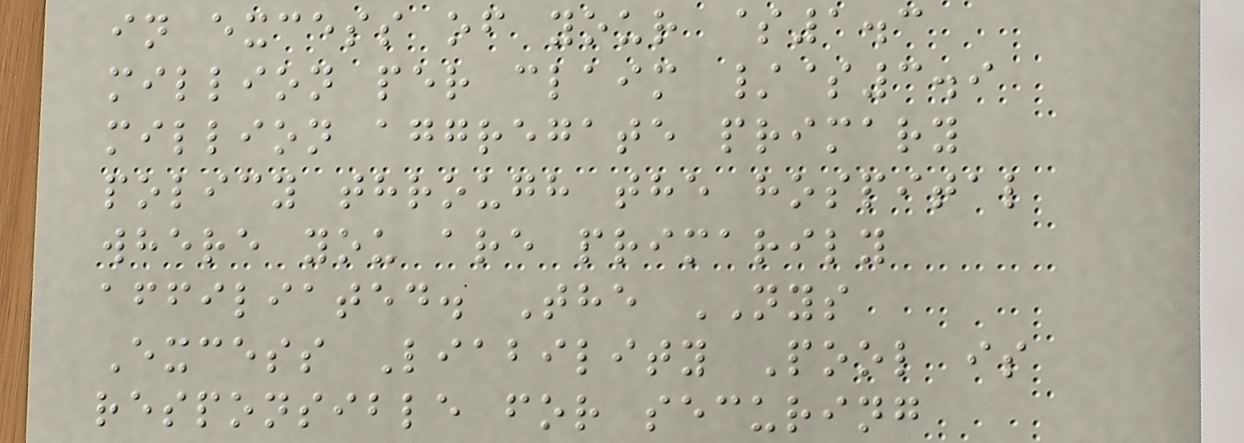in excess of your $1.3
million per claim /$3.9
million aggregate primary
policy through the hospital
where you are primarily
affiliated. The NYS
Excess Liability Pool is
responsible for securing
